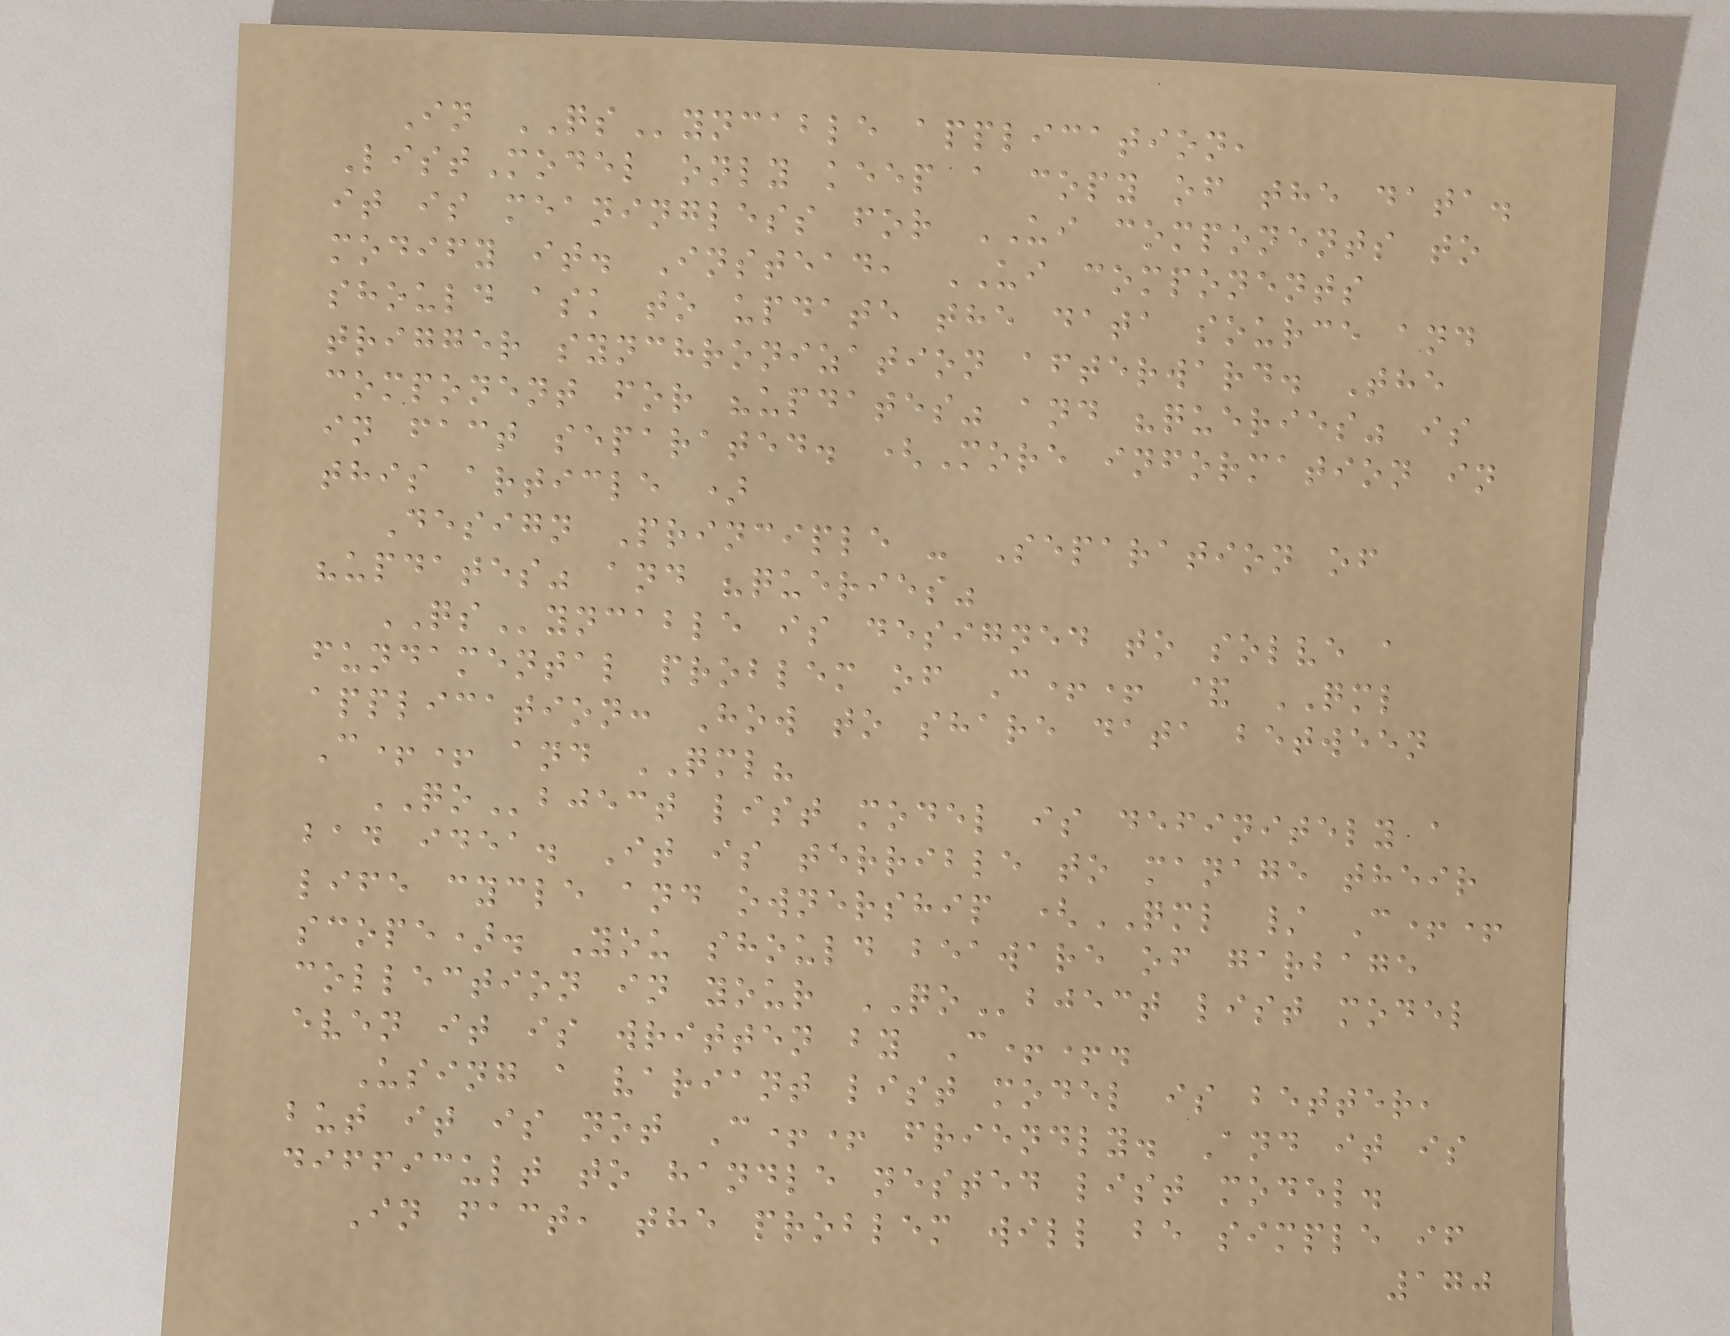In QSyncable application,
ListModel only keep a copy of the data.
it is meaningless for UI components to
modify it. Instead, UI components
should ask to update the data source and
trigger synchronization afterward. The
component for "updates" and "queries" is
in fact separated. (More information in
this article )
Design Principle - Separation of
"updates" and "queries"
QSyncable is designed to solve a
fundamental problem of C++ & QML
application: How to share data between
C++ and QML?
QObject list model is definitely a
bad idea. It is terrible to manage their
life cycle and ownership (QML / C++
scope). You should beaware of garbage
collection in your QObject list model
even it is written by C++.
Using a variant list model is better,
but it is not C++ friendly. And it is
difficult to handle nested list model.
In fact, the problem will be simple if
170
